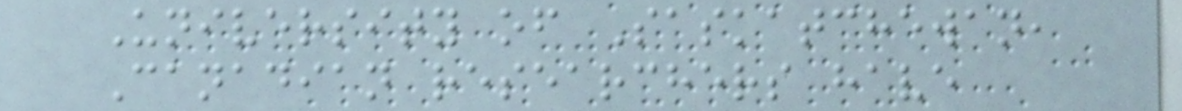University of Saskatchewan,
Canadian researchers have
